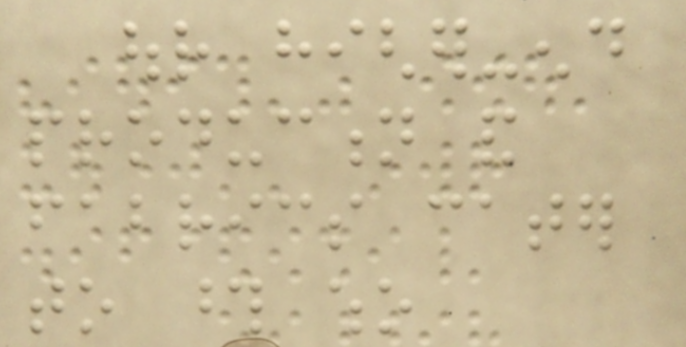our higher-end
production and
fabrics cater
to those who
